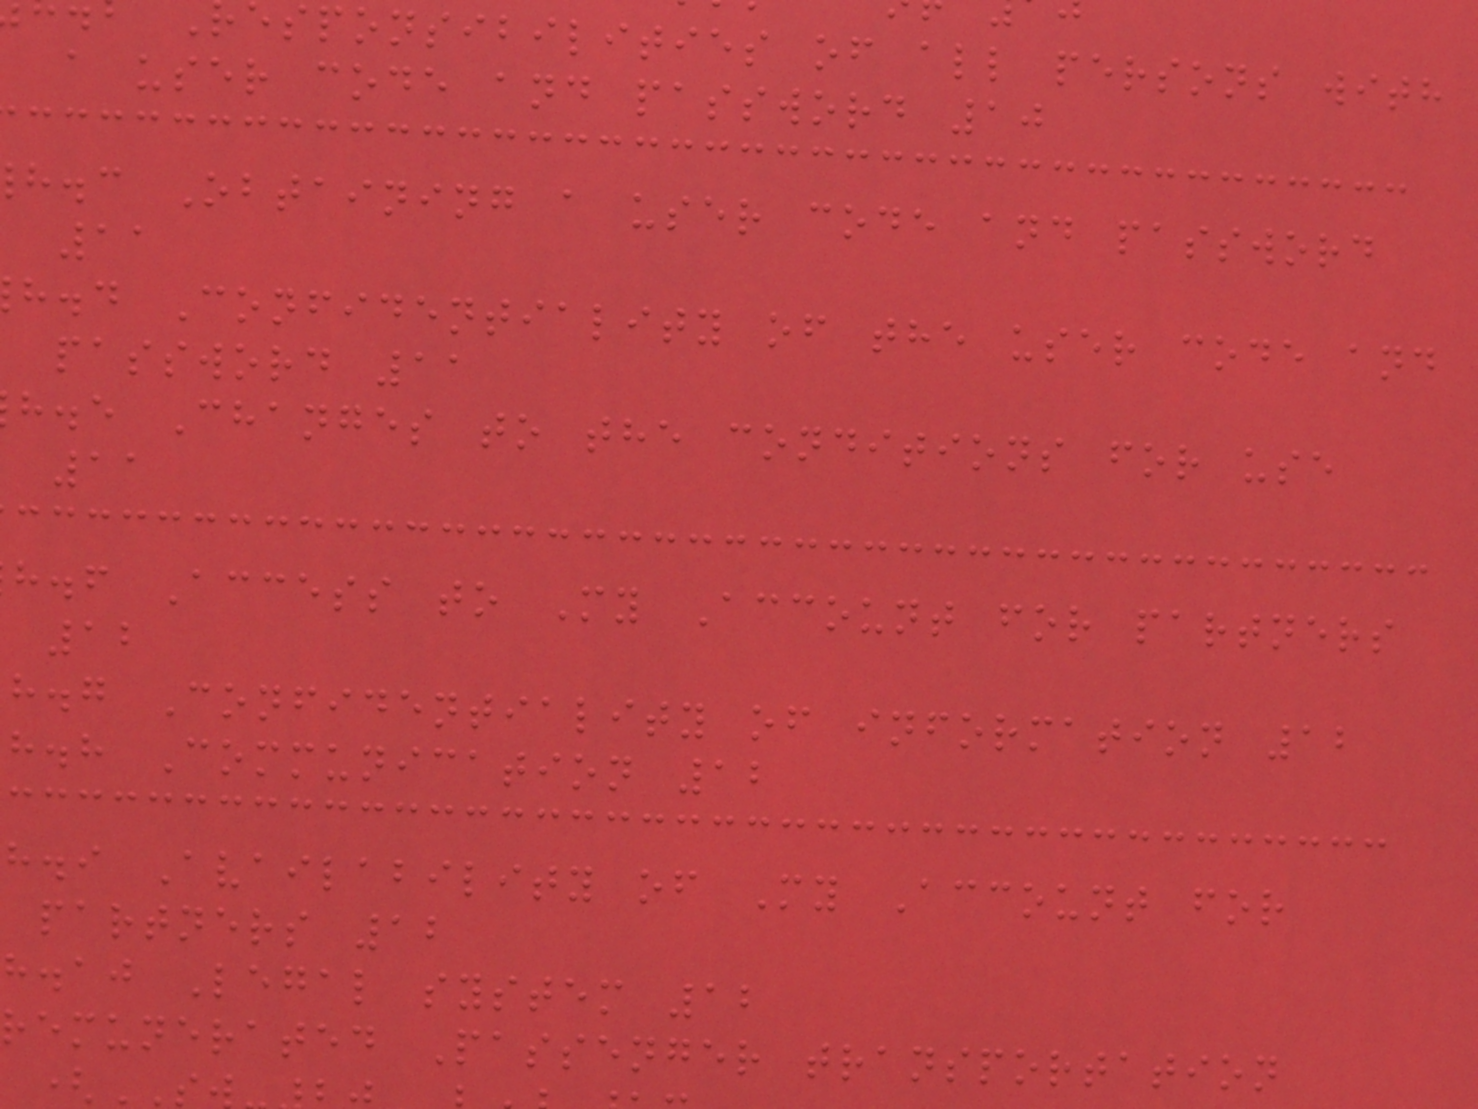esponsibilities of all persons with
a user code and password 10
h.c Obtaining a user code and password
11
h.d Confidentiality of the user code and
password 11
h.e Changes to the conditions for use
11
h.f Access to My Account for partners
12
h.g Confidentiality of information 12
h.h Communication 12
h.i Availability of My Account for
partners 12
h.aj Legal system 12
remunerated Passenger transportation
